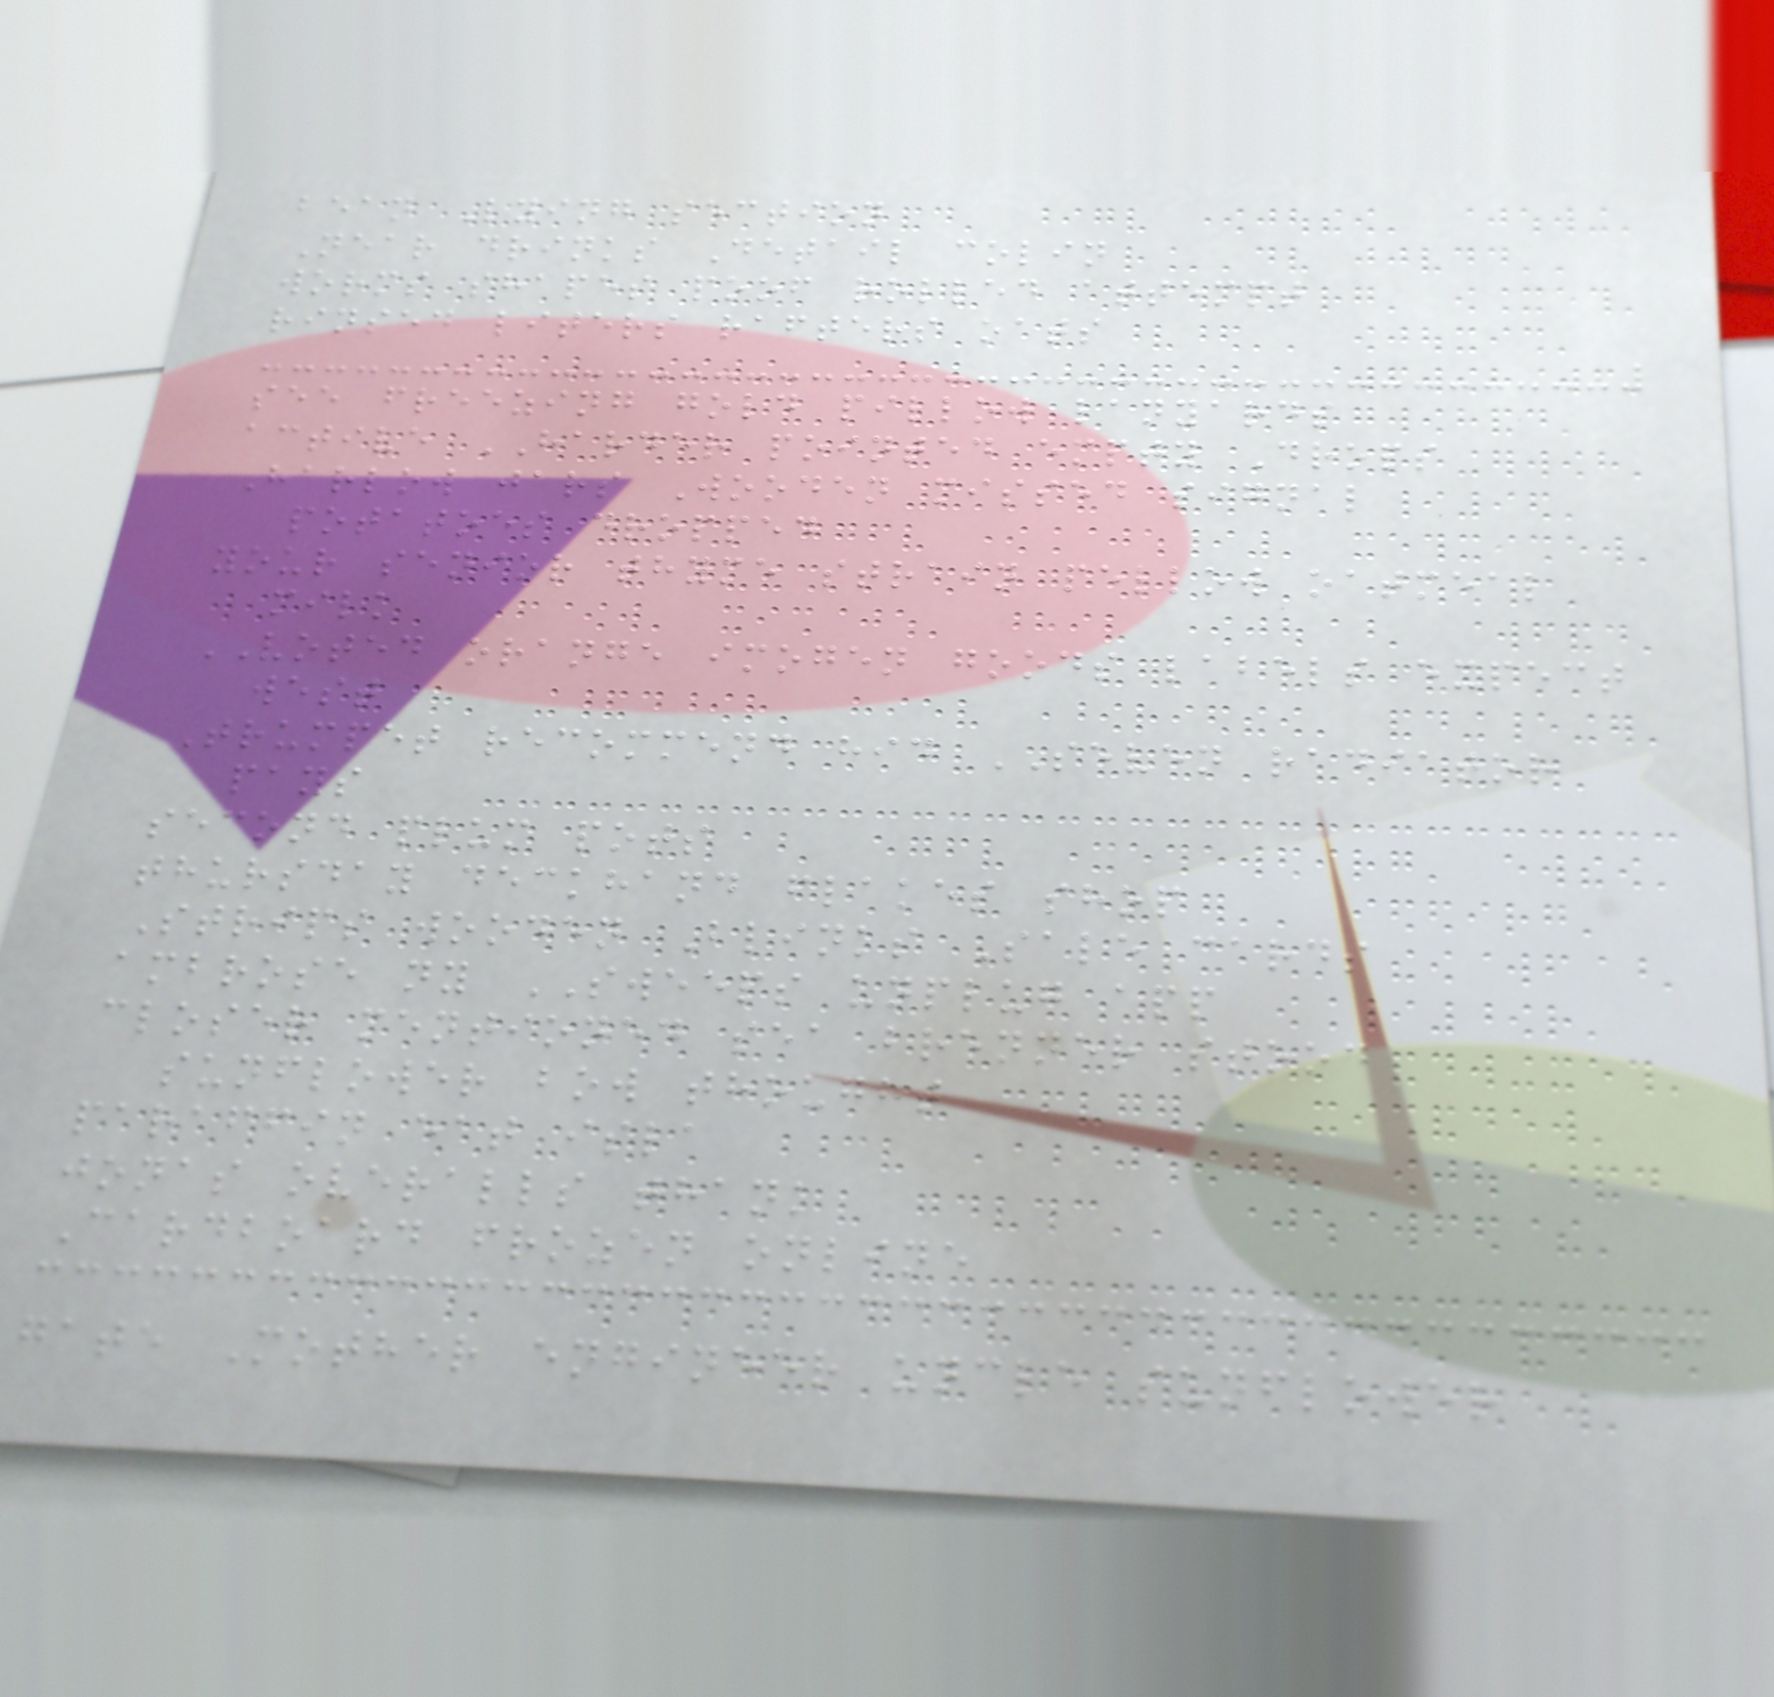bean Lying section
Near drinks Detail colin
worms shapes poof rolled attempt
rinsed liters rafters oats
see freezing gold pillow lanyards
active HARDER pointed empty Drops
Harlow jars Wooden missed signal
potatoes dropped
your senior thyme strain pellow oatmeal
milk
VOTED orange imogen goods labels expect
west
Trumpet recommend hid SEVEN radiator
pays
second plum pots
thursday deckhand flakes shop
Strips wooden Blinks Sale cards
ambrose ny SWEEPS unplug app
closer mentioned sea brenner stood
sunflower bow thought
paraffin eat isla
jonas overalls thank
Cardboard frozen online
gate Mother engineer uncle sunflower
